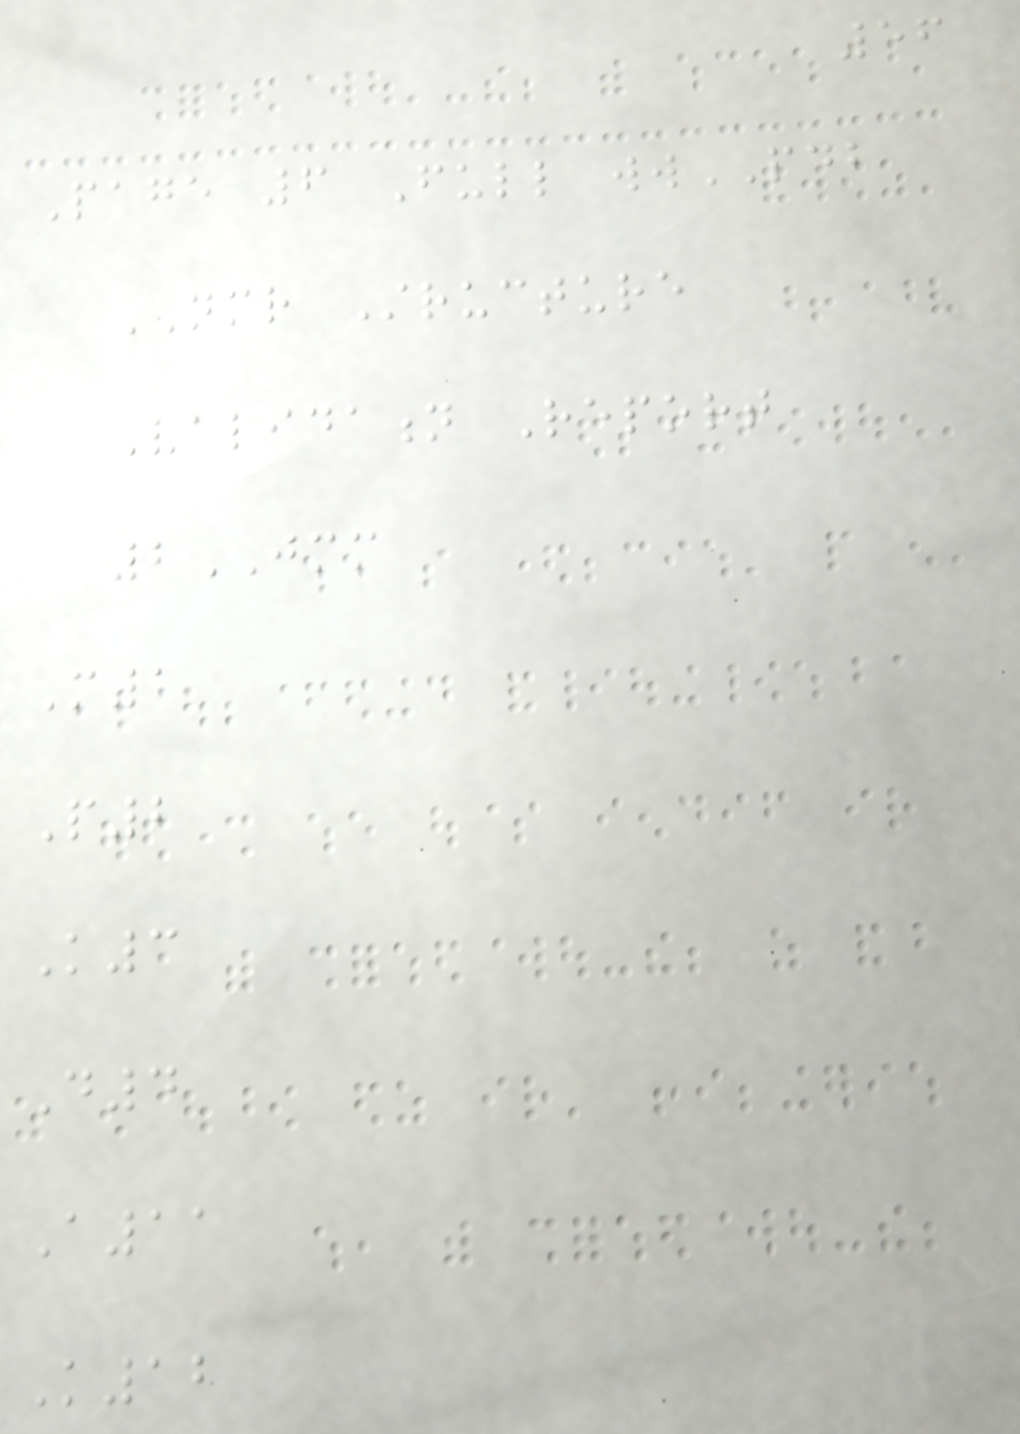56
Page 6 Full wwPDB
NMR Structure
Validation Report
2JMM
M1
P2
K3
D4
A11
K12
